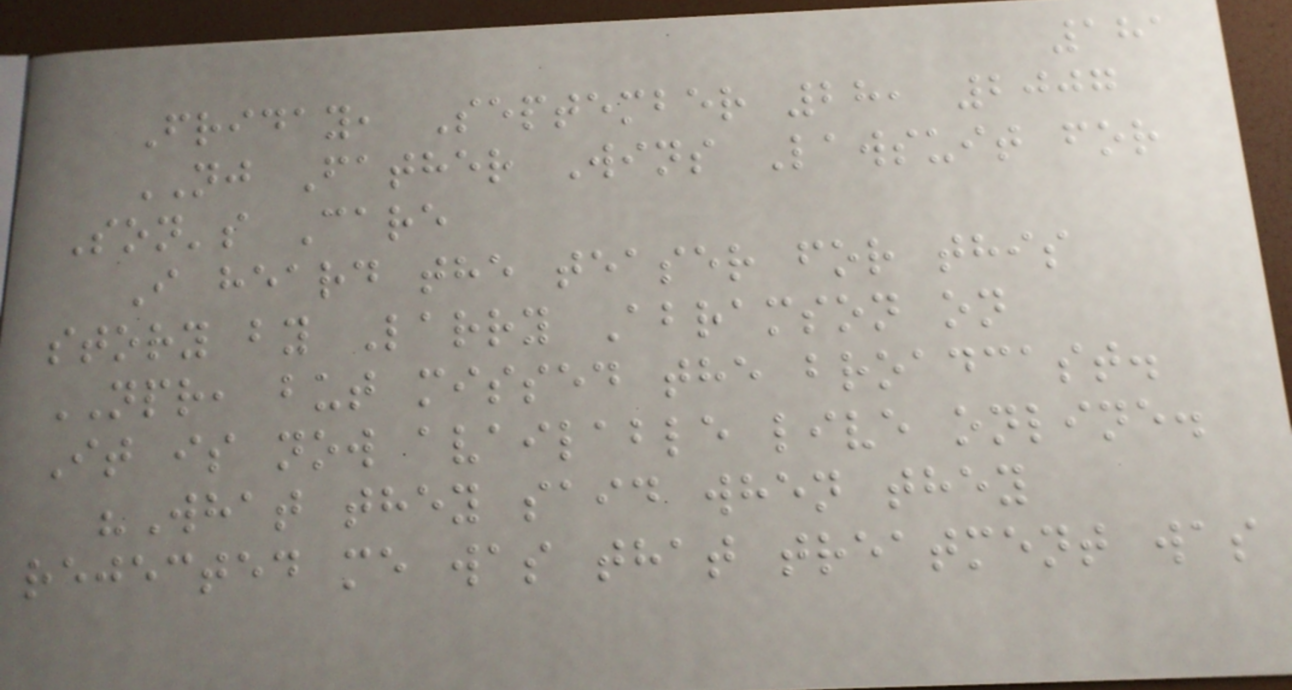181
Friday, September 28, 2007
NJ Father Wins Lawsuit for
Son's Care
I heard the teaser for this
story by Larry Abramson on
NPR, but missed the broadcast.
It is now available live online.
"What they said when they
rejected me was that treatment was
